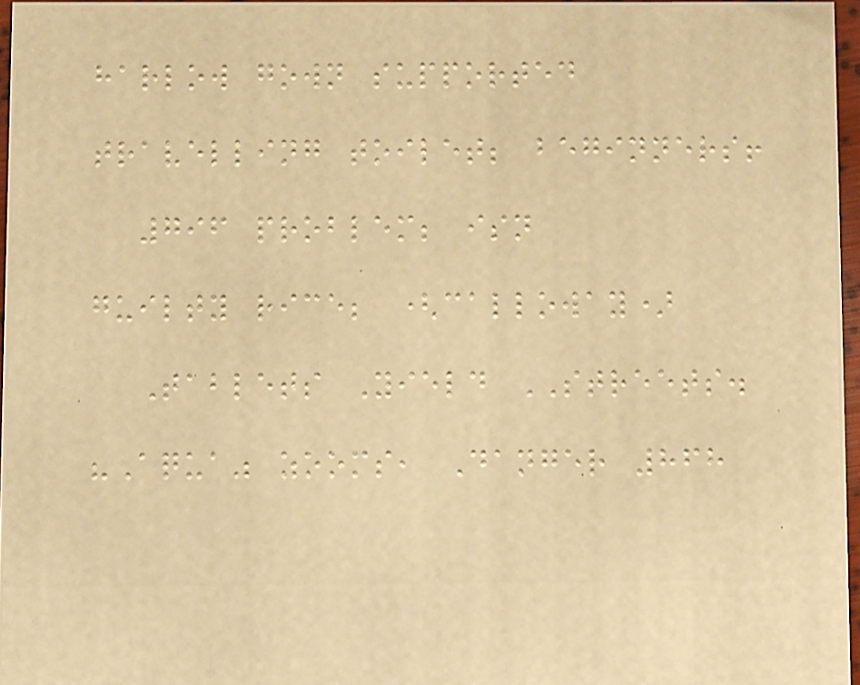harlow gown supported
travelling toilet; beginners!
796 problem; isn
guilty rice; (calloway)
Tablets Yield STREETS.
"Aqua" zooms, Danger 868
